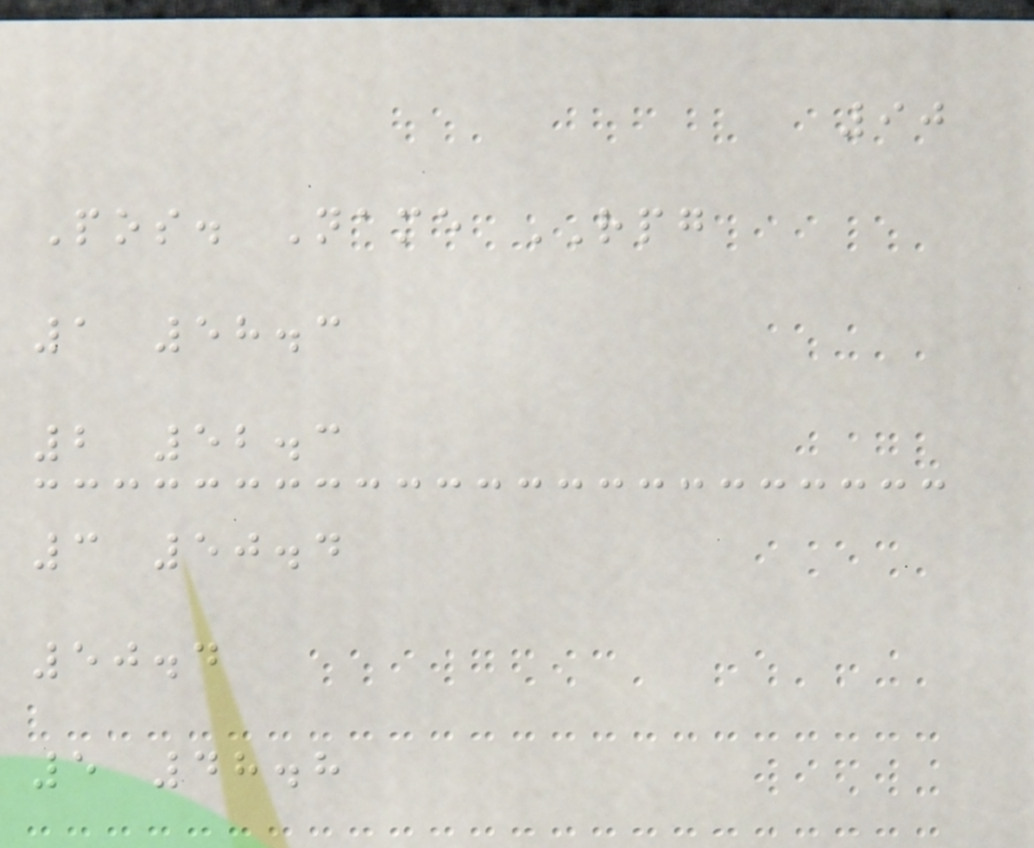90
Pos. Name RPG
1 58.3
2 52.3
3 50.4
50.4
5 48.8
